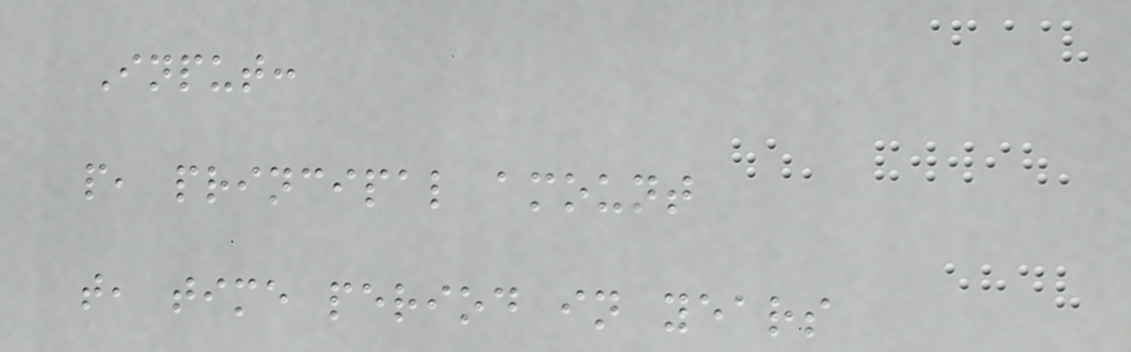Input:
p, principal amount
t, time period in years
